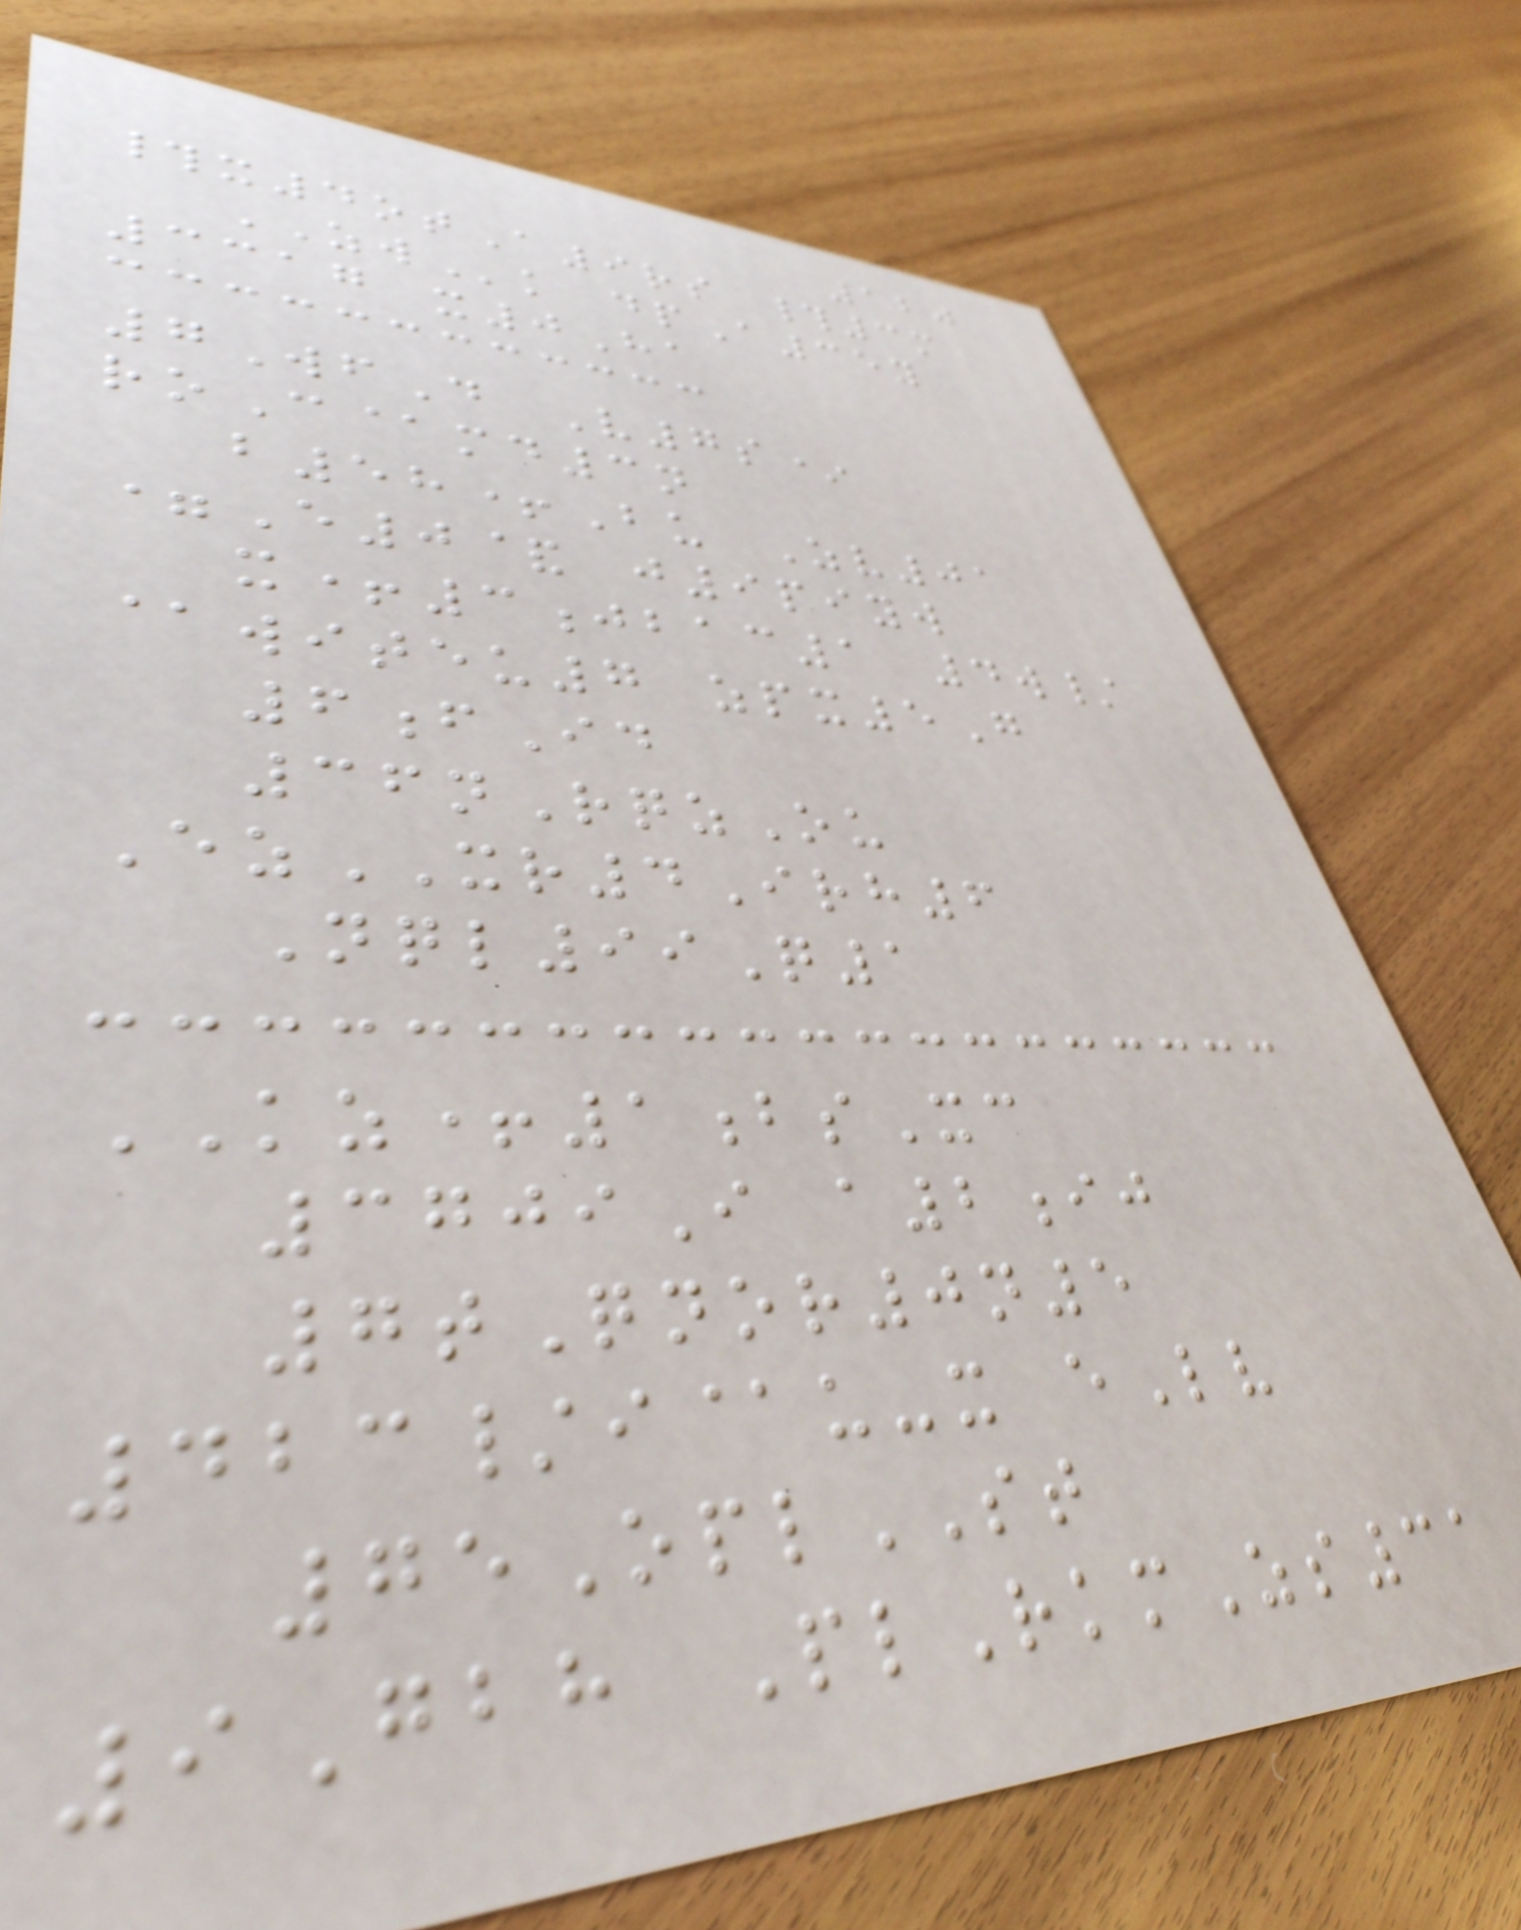120
#x4otA9rs #3m
ZWk dpA35y
3317 x0Ha
7WfD V7s*
roC@md3n
b58+Bu Zv01
=E0& j9piyw
x+3jbac1 4w/
@witeu7 zpx5G
6fId
36nRqzOu
EzXR4Irh6
Nql99Q1
KZ+1bsXc
3709I a2ij
7tQnor0n5
423/i@u-x eLv
75OplST
9Gbh PlRkmZs31
